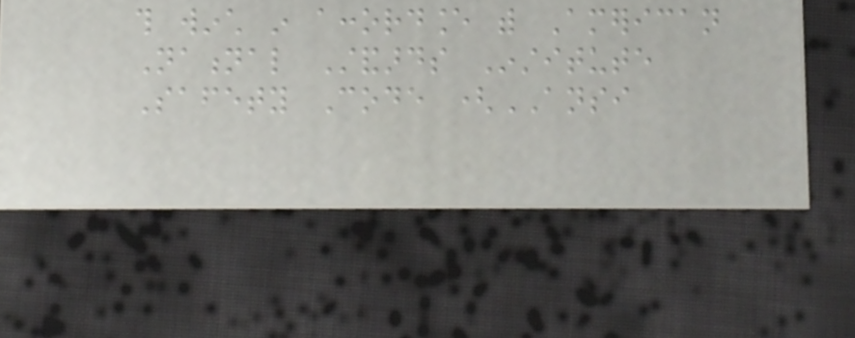this winch in accordance with American
National Standards Institute
Safety Code (ANSI
